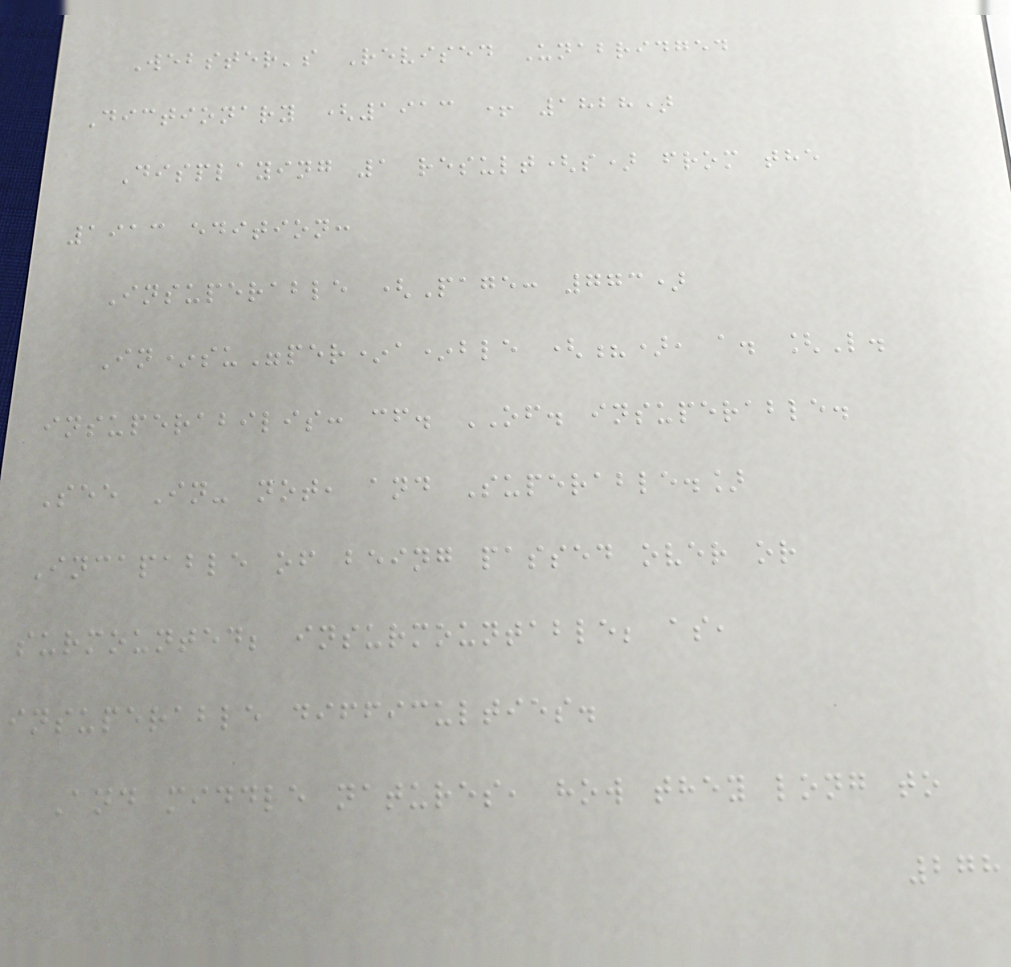Webster's Revised Unabridged
Dictionary (1913 + 1828)
Displaying 1 result(s) from the
1913 edition:
Insuperable (Page: 773)
In*su"per*a*ble (?), a. [L.
insuperabilis: cf. OF. insuperable.
See In- not, and Superable.]
Incapable of being passed over or
surmounted; insurmountable; as,
insuperable difficulties.
And middle natures, how they long to
278
